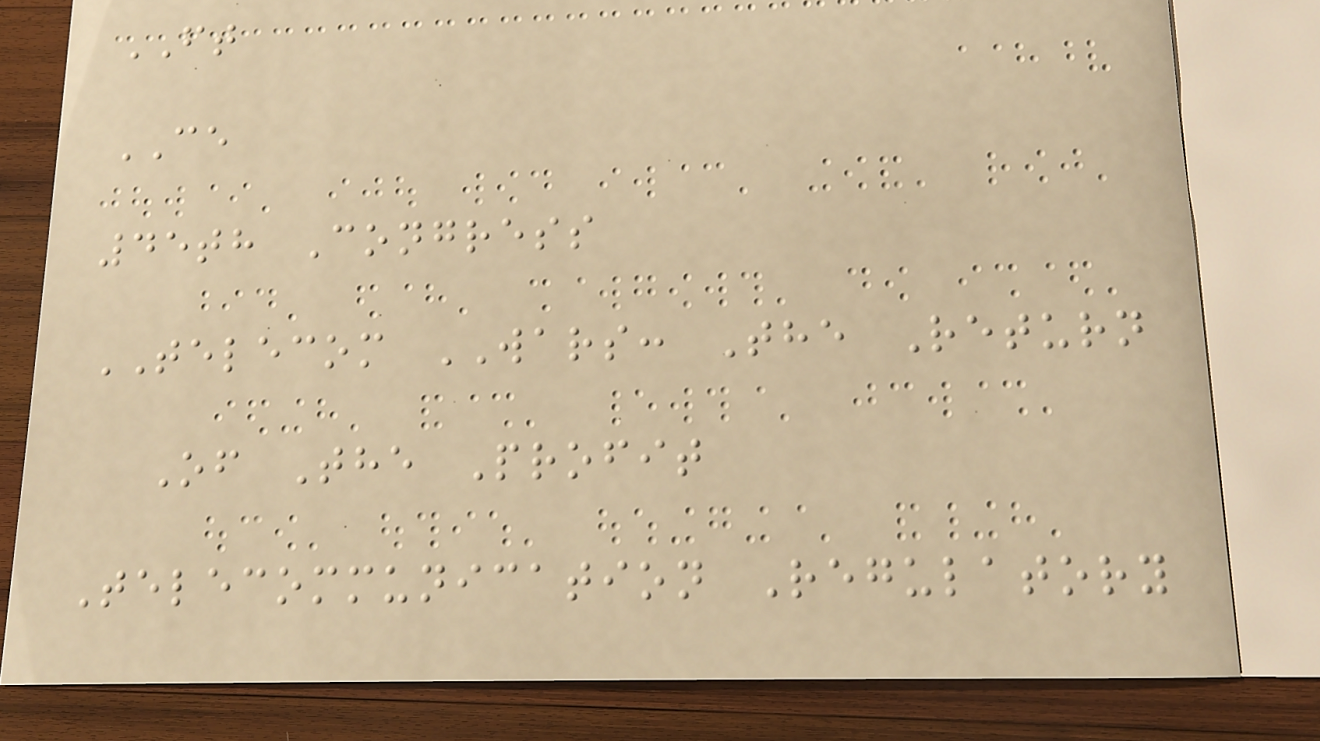FT
CE
45th Congress
TELECOM WARS: The Return
Of The Profit
Telecommunication Regulatory
